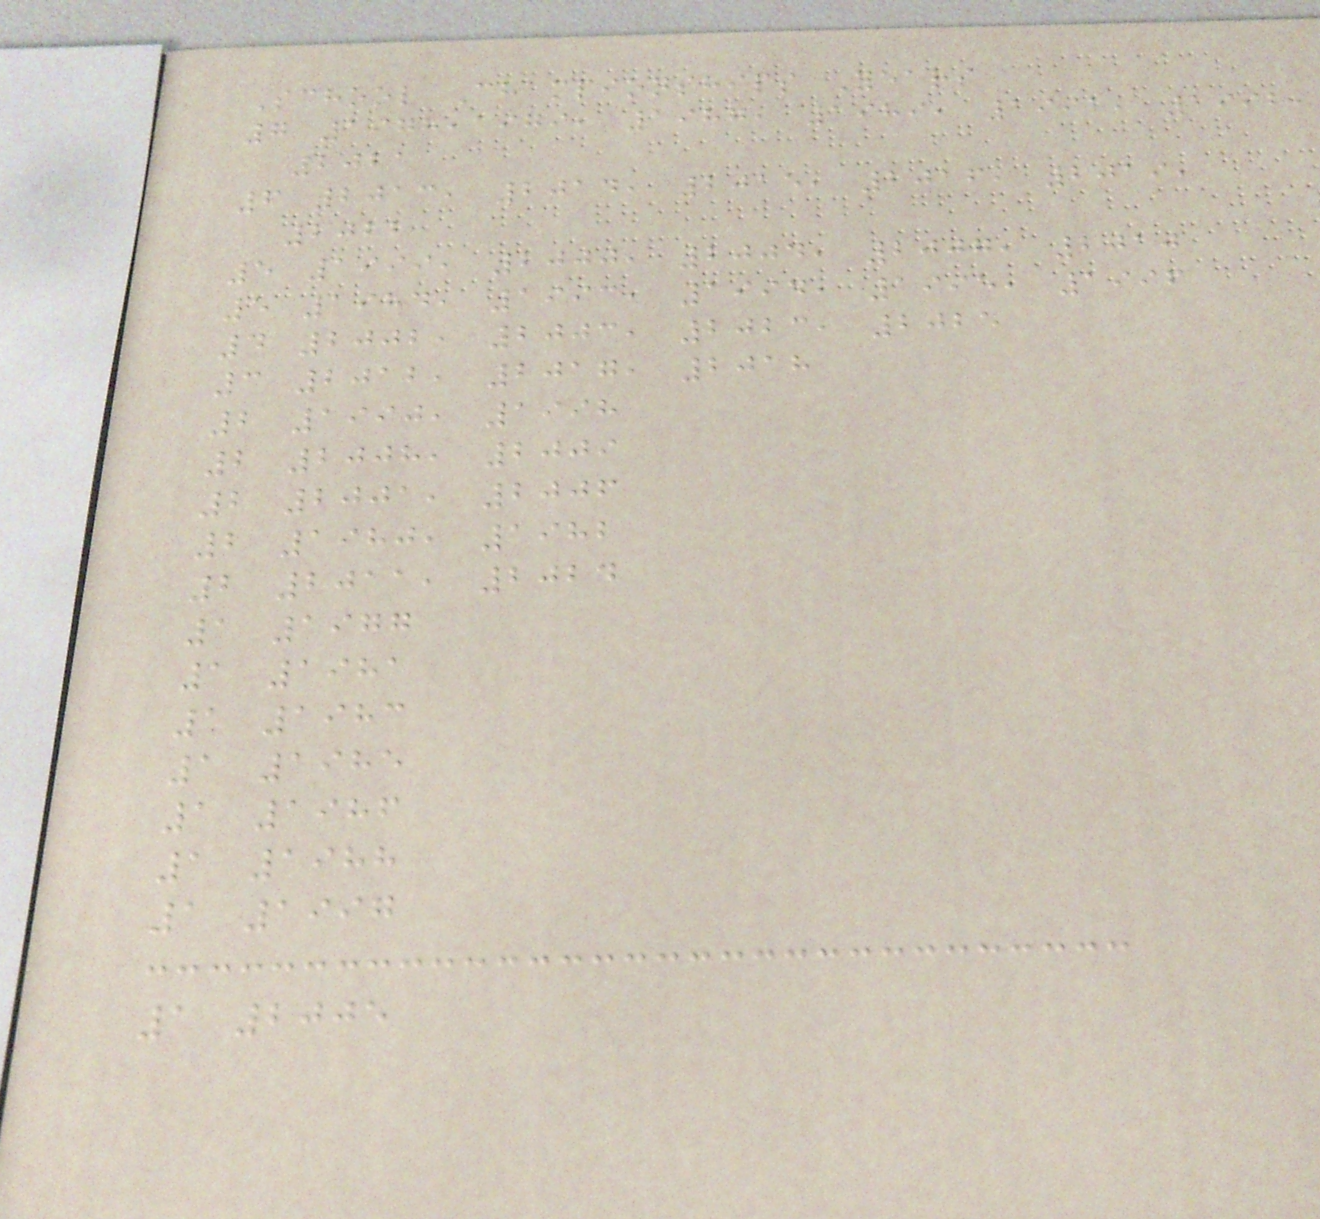School Championships Years
7 1978,1979, 1987, 1989, 1991, 1992,
2021
6 2013, 2014, 2015, 2016, 2019,
2022
5 1999, 2000, 2004, 2007, 2010
5 1984, 1993, 1994, 1995, 1996
4 2002, 2003, 2023, 2025
3 2012, 2017, 2018
2 1990, 1998
2 2008, 2009
2 2001, 2006
2 1980, 1982
2 2011, 2024
1 1977
1 1981
1 1983
1 1985
1 1986
1 1988
1 1997
1 2005
